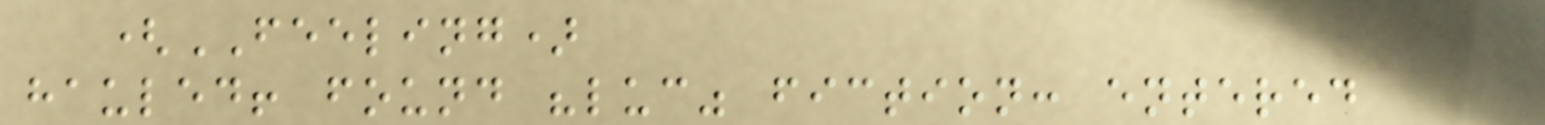(FEELING)
hauled! found "luc" fiction: entered
